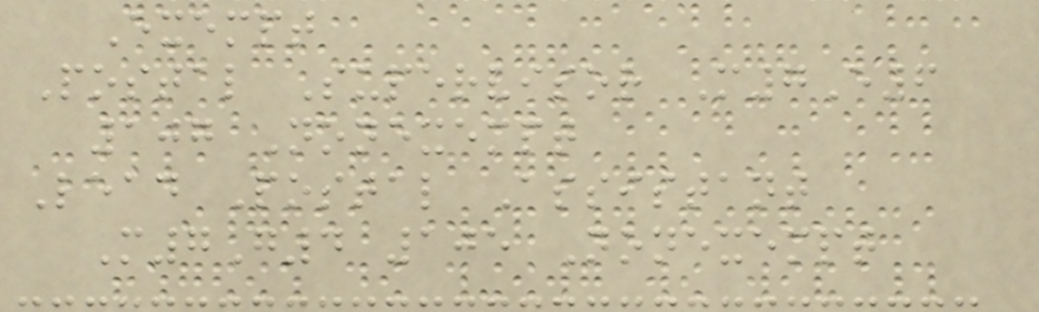Exempt
Postal Supervisor M7E6
107 Nonexempt
Lead Postal Assistant
M7G4 105 Nonexempt
